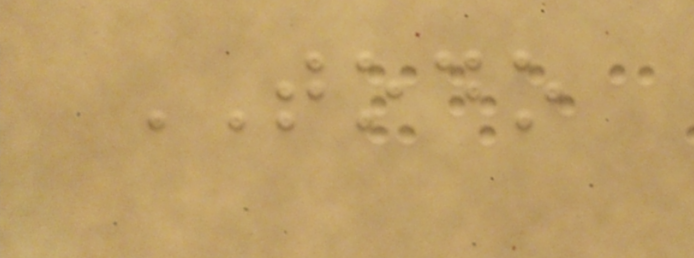TODO
